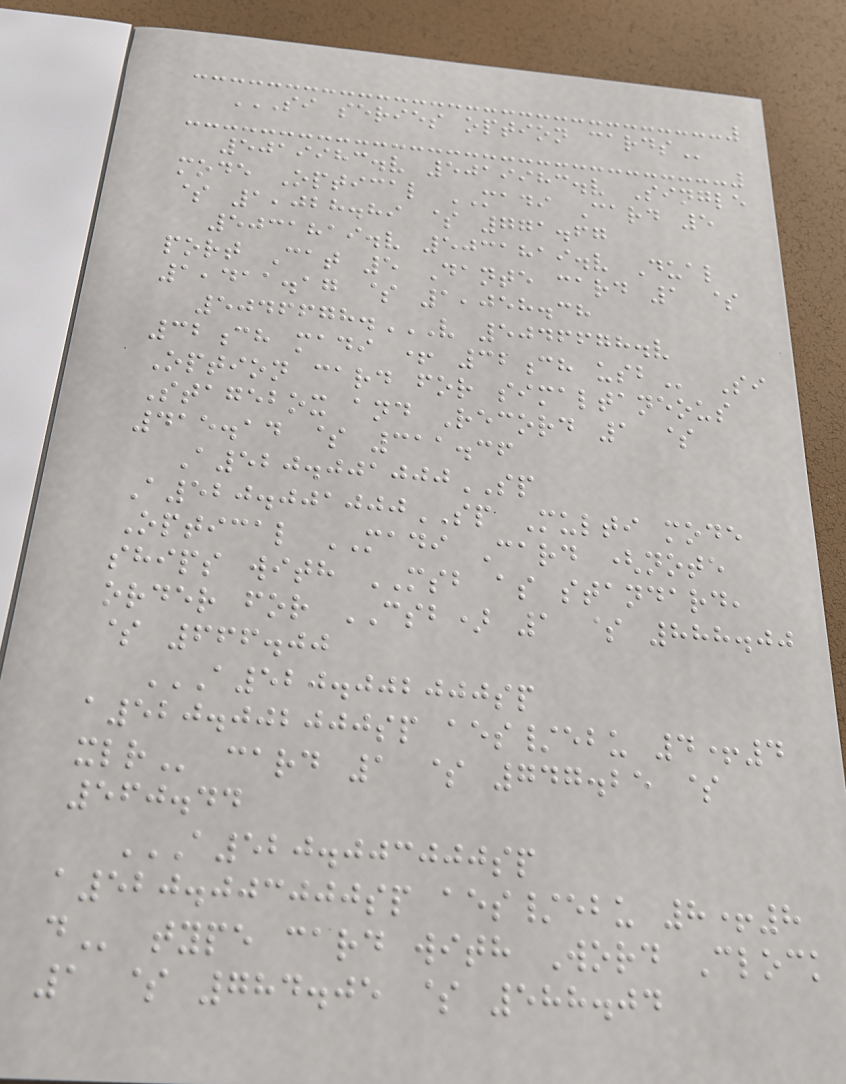SI SERIES OPTION CARDS
5019983.v 5019983.v Single
mode Optical MADI Card 5
$ 1,028.89 $ 771.67
5031819.v 5031819.v Dual
port Cat 5 Dante card 1 $
1,411.17 $ 1,058.38
5046678.V 5046678.V
32CH MADI + 32CH USB Si
Option card for simaltaneous
Stagebox and Record 1 $
415.14 $ 311.36
A520.001000SP
A520.001000SP Multi mode
Optical MADI Card (note
ships with MSB as standard,
order for CSB) 1 $ 888.00
$ 666.00
A520.002000SP
A520.002000SP AES/EBU 4+4
XLR card 1 $ 747.25 $
560.44
A520.003000SP
A520.003000SP AES/EBU 8+8
D type card with Word Clock
1 $ 784.05 $ 588.04
